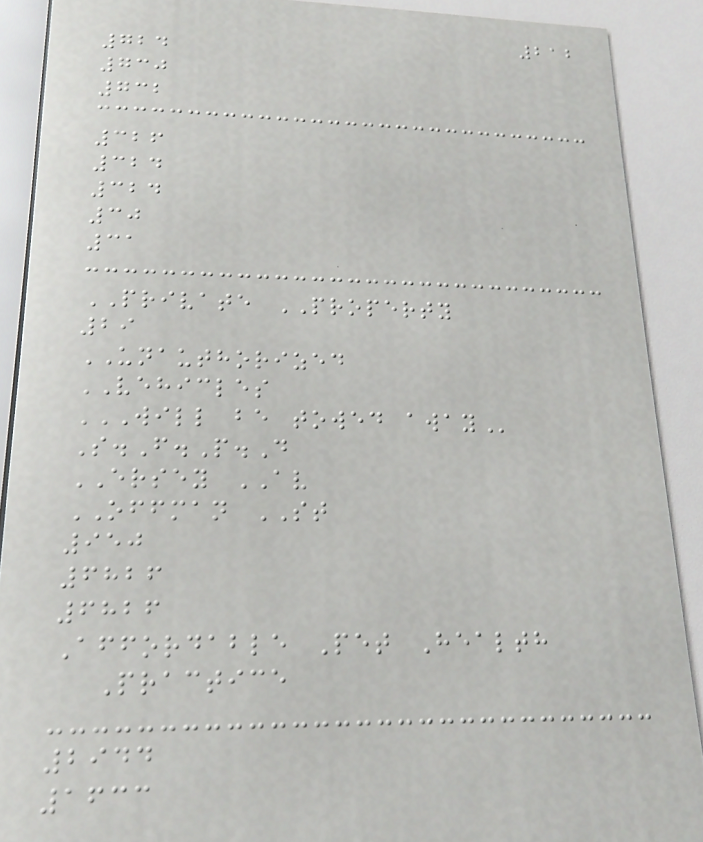212
724
730
732
326
324
324
30
31
PRIVATE PROPERTY
29
UNAUTHORIZED
VEHICLES
WILL BE TOWED AWAY
S.F.P.D
ERSEY AV
OFFMAN ST
950
6826
6826
Affordable Pet Health
Practice
2944
1633
